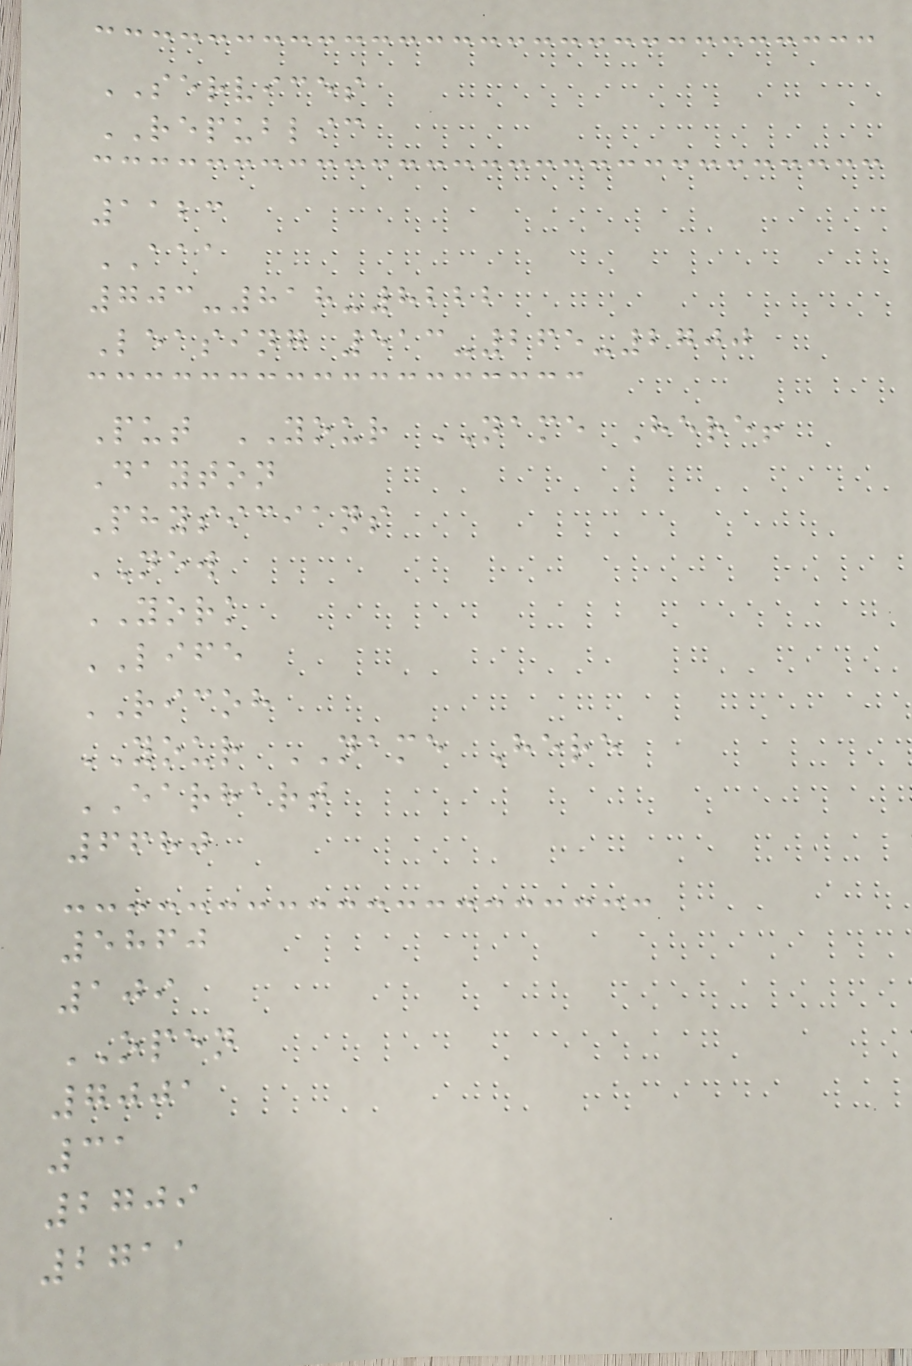SERVICES
REPUBLIC
1123
AAA
703-818-8222
Leasing 513-265-2700
Put YOUR NAME Here!
Dayton
Physicians
NEW
YORK
LIFE
RICOH
YOUR NAME Here
EARHART
6680
5860
109
OPEN
7001
31
2709
2711
